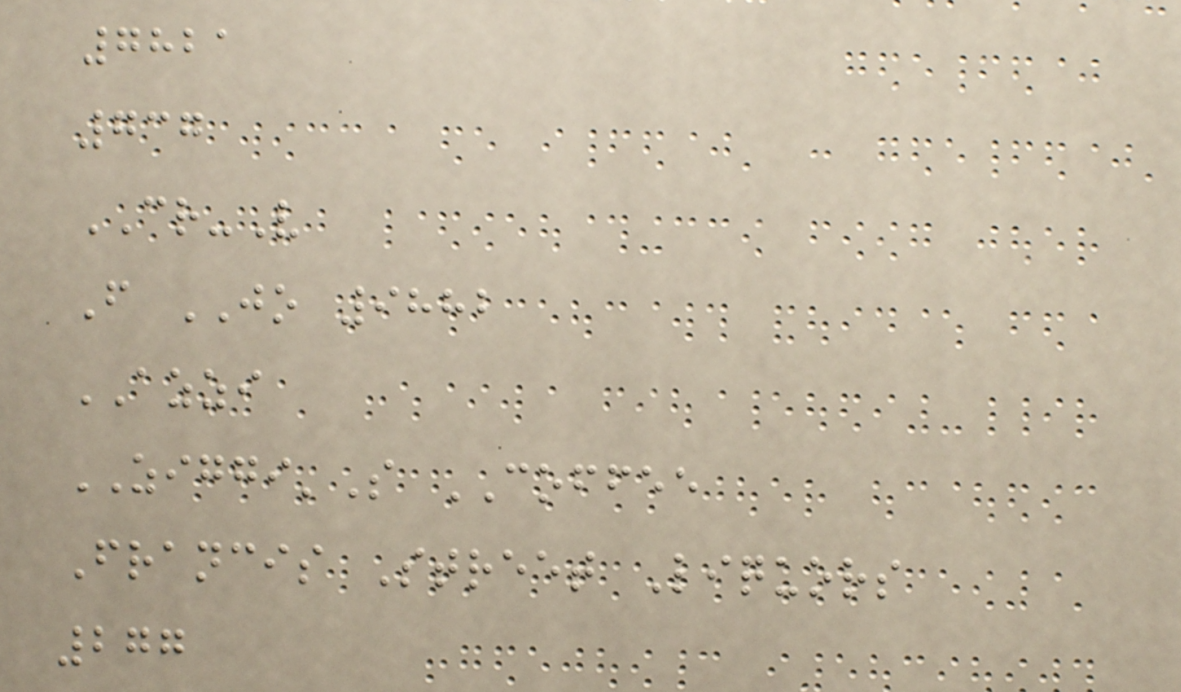7821
737
CR-V
F JO 9882
AZZI
ZIGGI'S COFFEE
Francis Street Liquors
277
